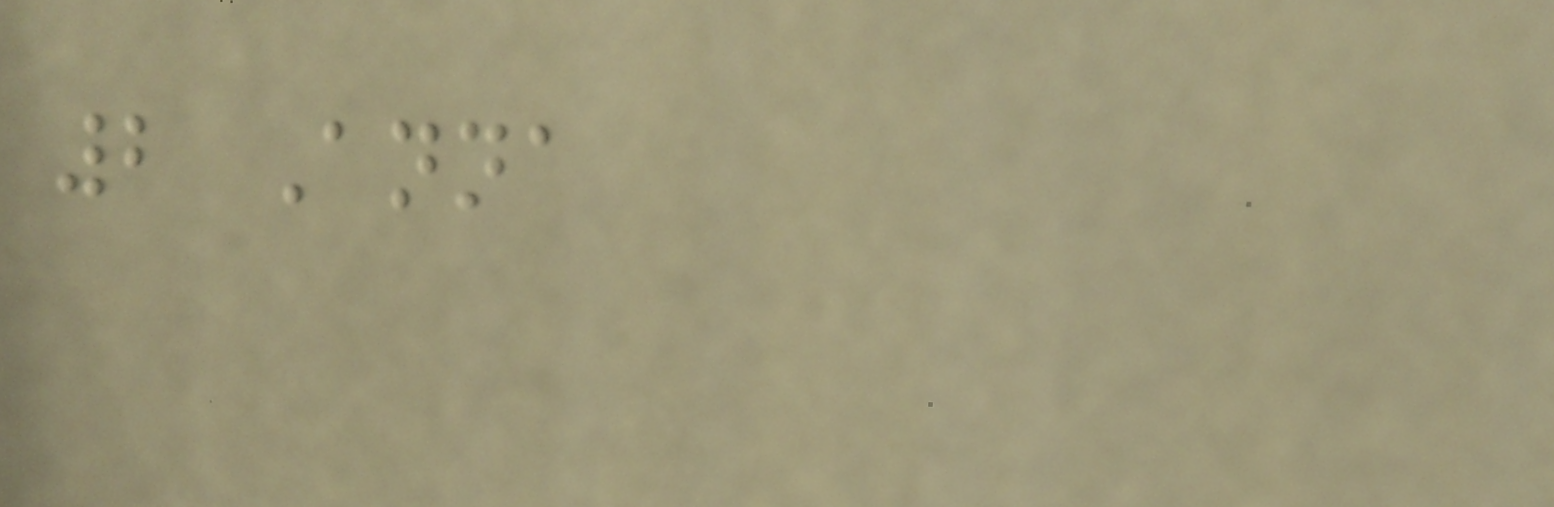2 Anna
